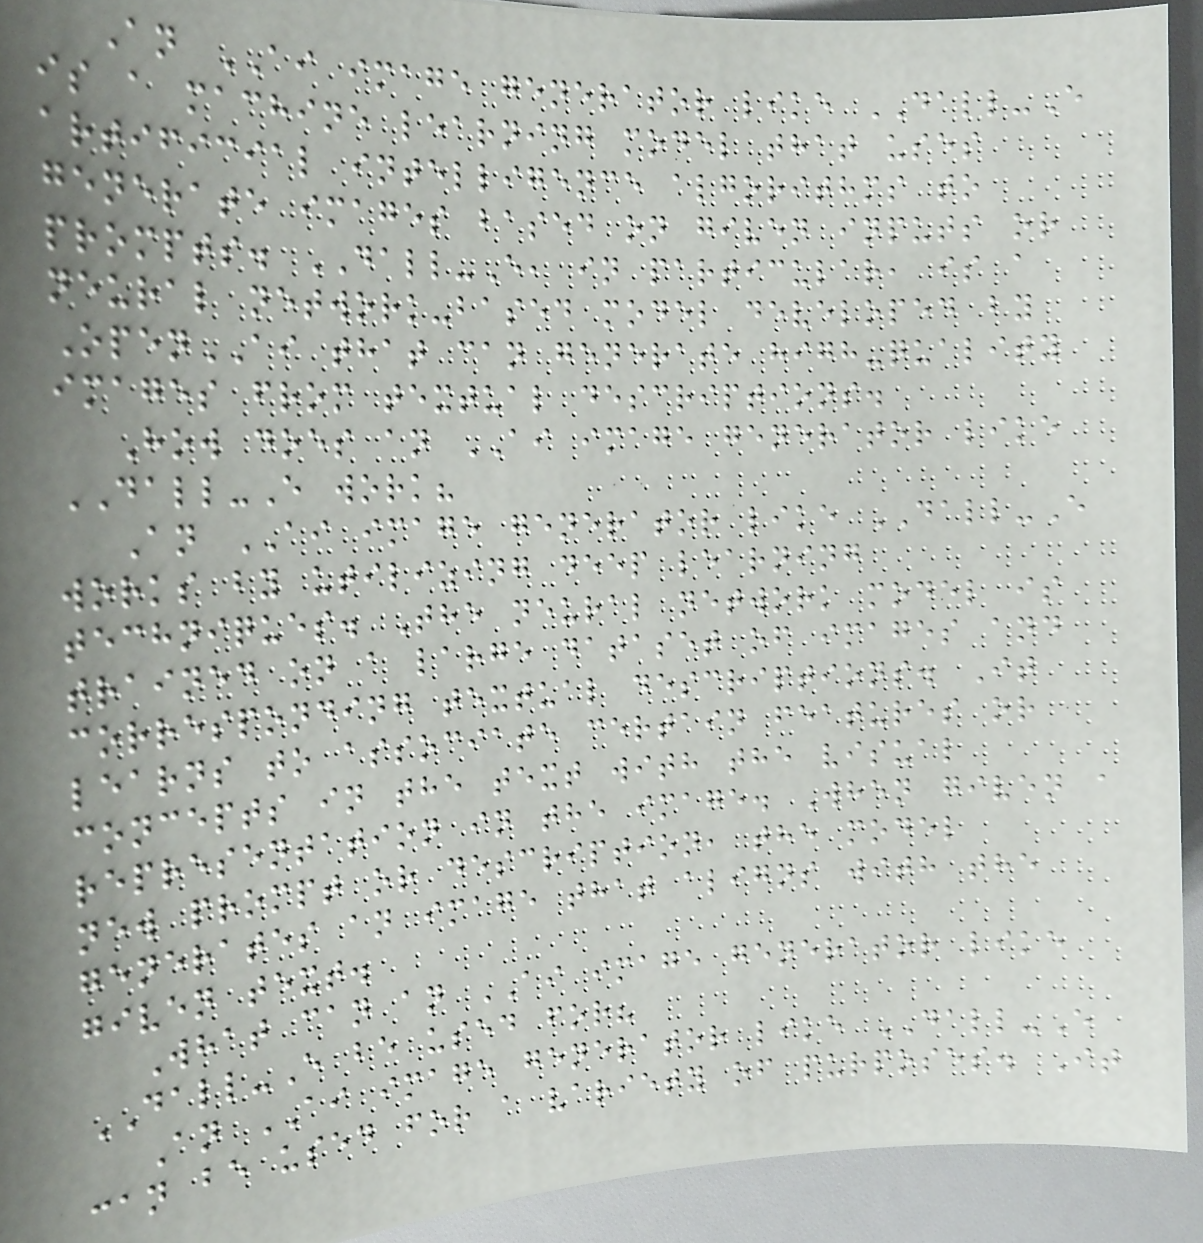An AI image generator like DALL-E
is a machine learning model that uses
artificial intelligence algorithms to
generate images based on given inputs or
prompts. DALL-E, in particular, is a
neural network-based model developed by
OpenAI that can generate high-quality
images from textual descriptions.
How does an AI image generator like
DALL-E work?
An AI image generator like DALL-E
works by utilizing deep learning
techniques. The neural network model is
trained on a large dataset of images and
corresponding textual descriptions. It
learns to associate certain features or
concepts in the text with the visual
representation in the image. When given a
new prompt or description, the model
generates an image that aligns with the
given text.
What can an AI image generator like
DALL-E be used for?
An AI image generator like DALL-E
can be used for a variety of purposes. It
